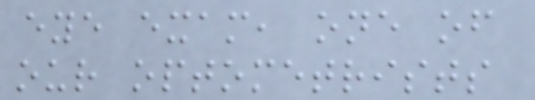eye exam, one of
our optometrists
